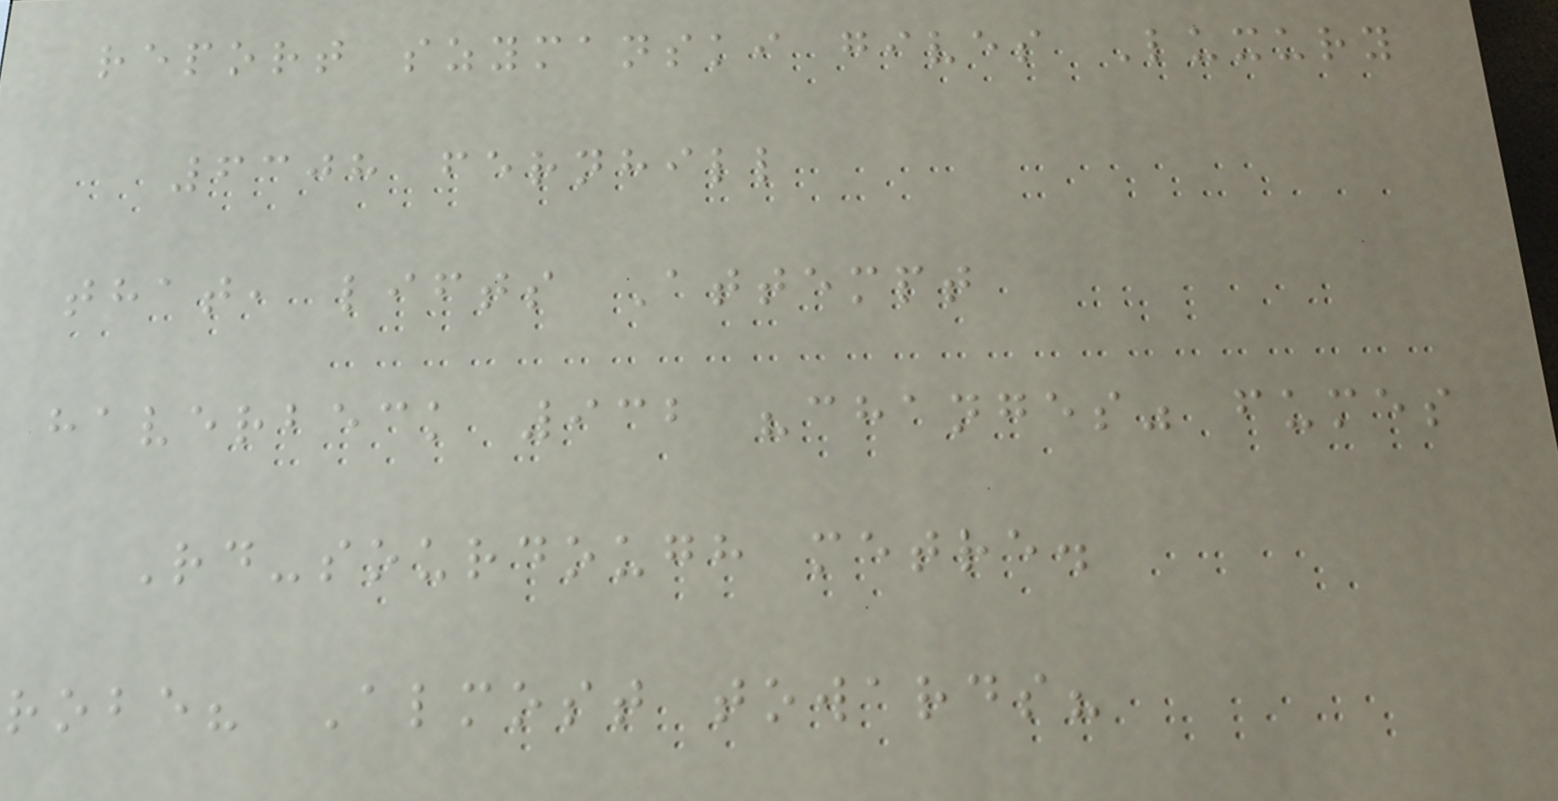report szymanski gives Luxury
6308 fernhill
that, lifts Attempt
haverbeck 932 "changes" fumes
Rd-sourdough metre.
robe? Almost towards?
